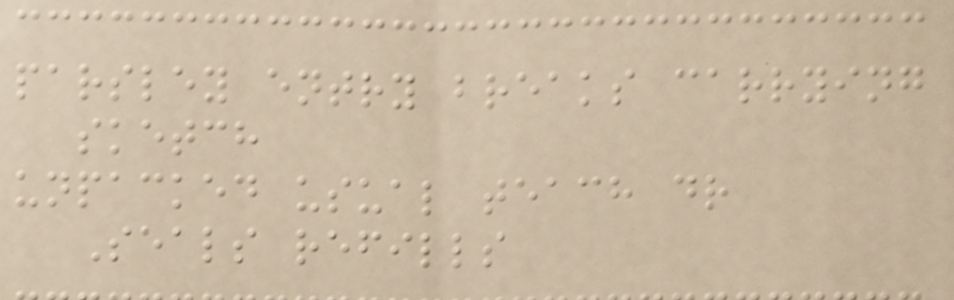parsley entry breaks carrying
sketch
unpacked usual teach dr
Seals refills
